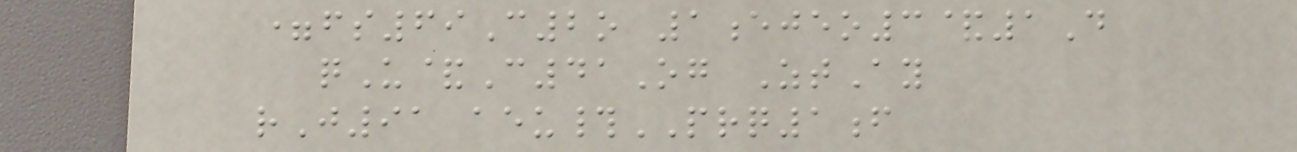=fs69C2o 1ejeo3&1D
qU&C41Og ZtAy
rJ91 aeu#PRQ1f
